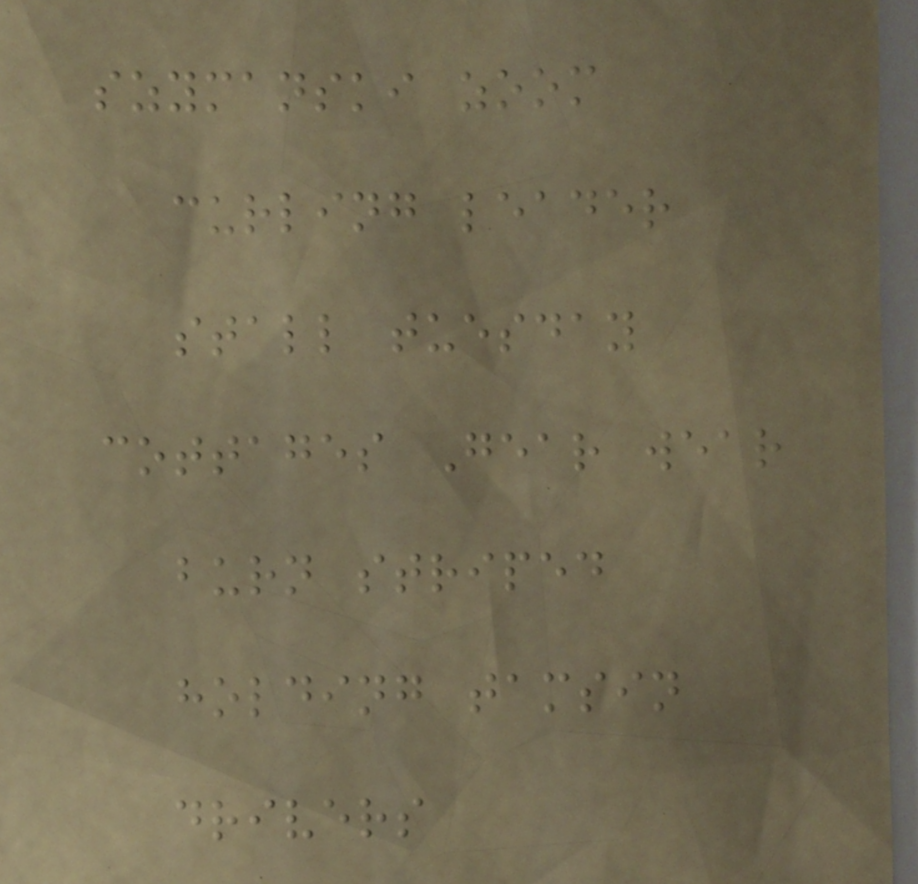szymanski zoom
curling leader
stall tuesday
cottages Gear wear
burn striped
holding tamsin
drivers
